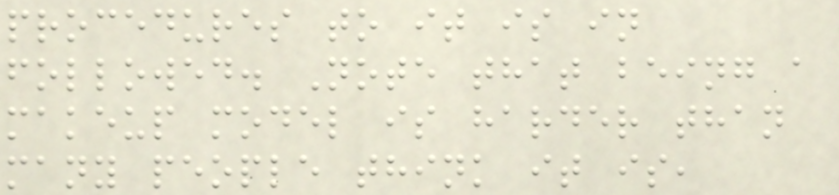procedures to it is in
followed. Note that being a
makeup model is harder than
many people think it is,
